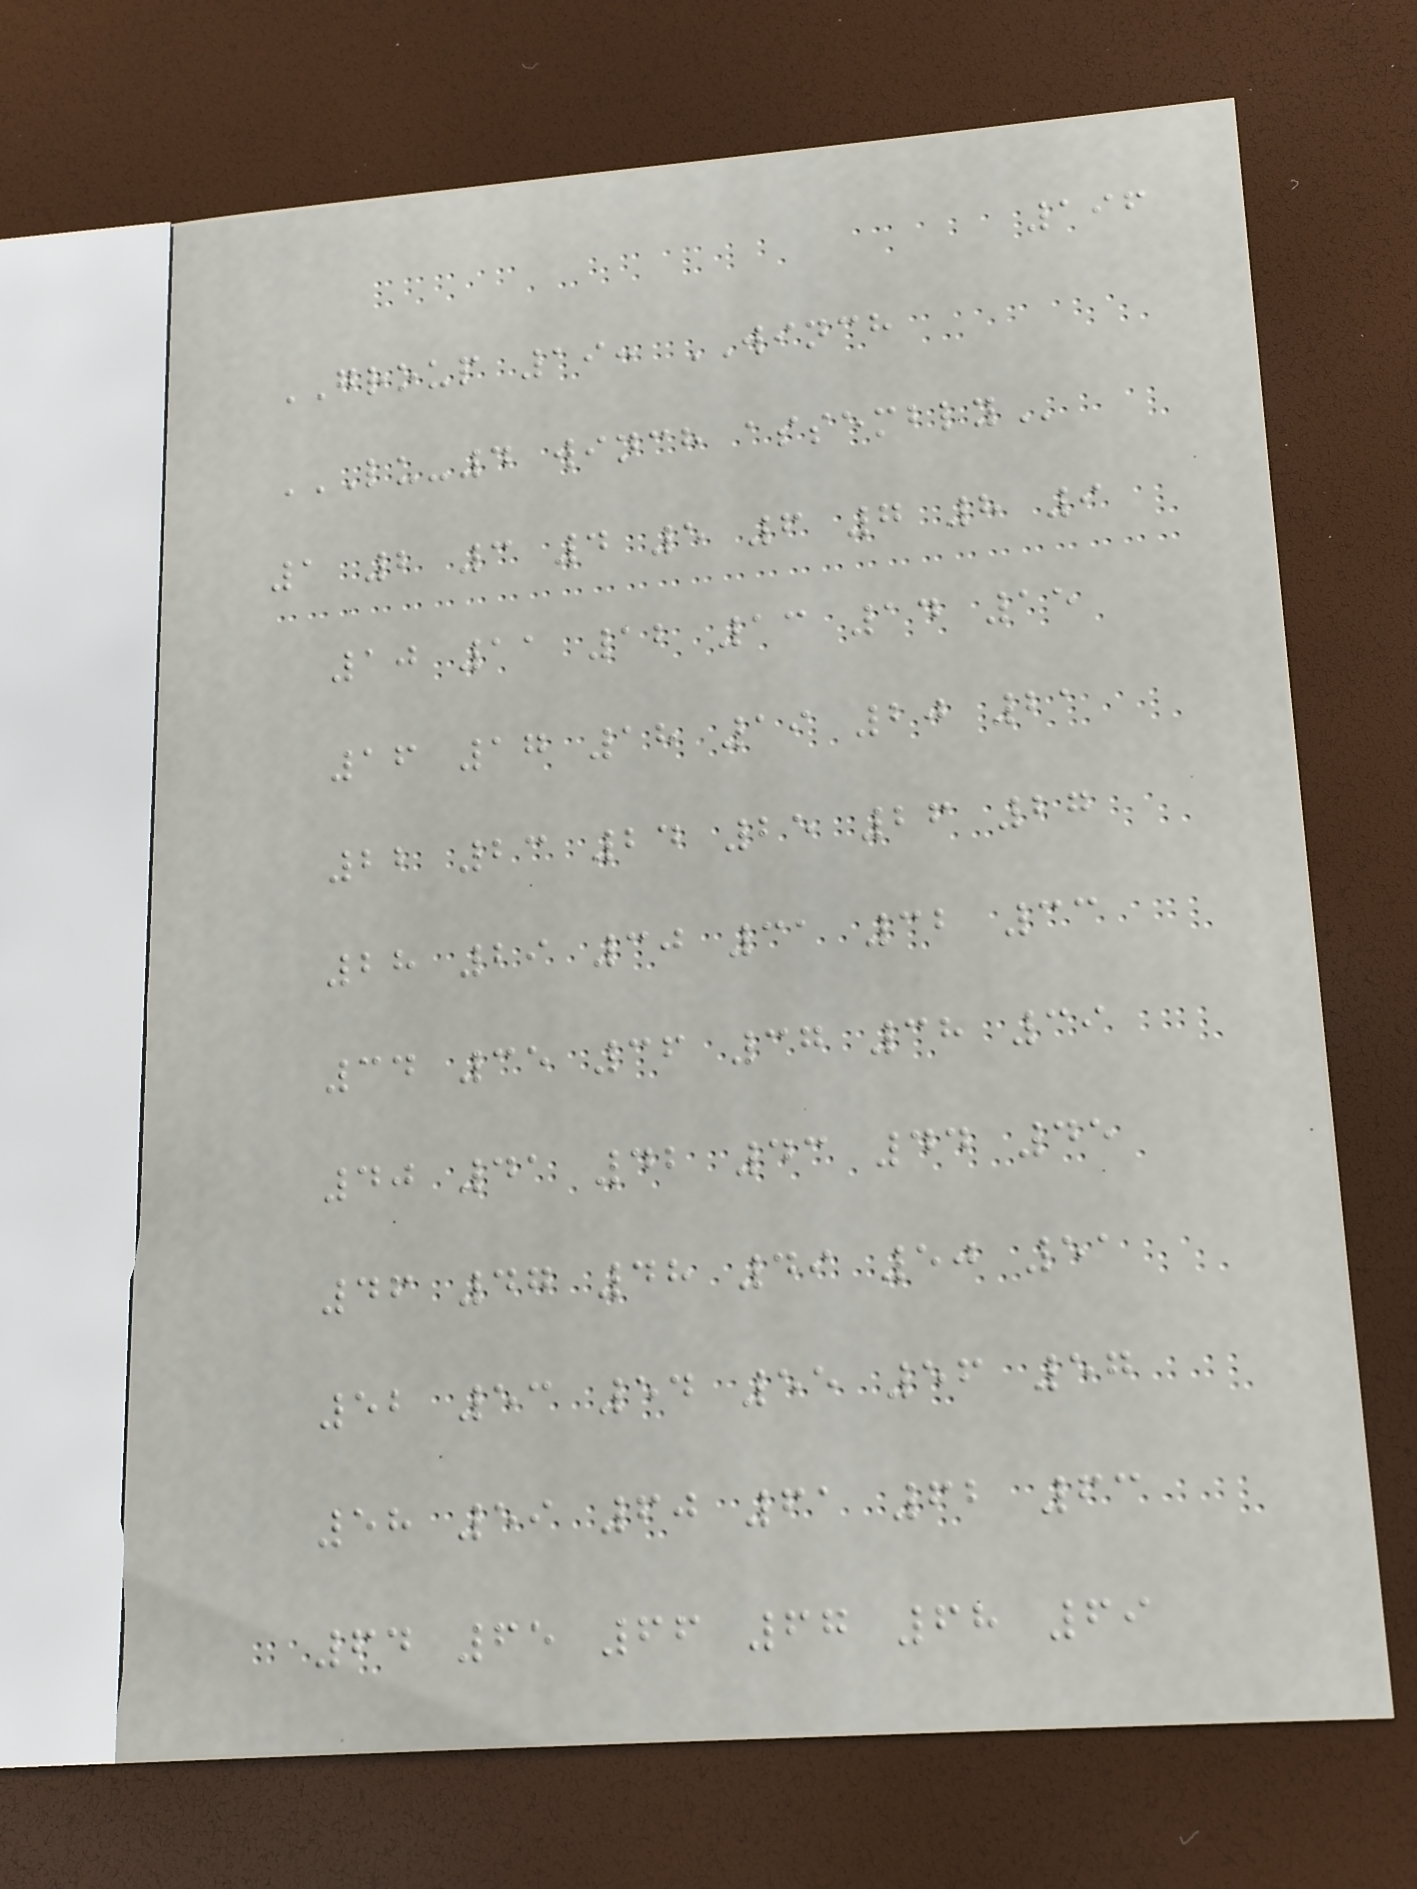196
GROUP 19: WINCH
LU-4 WINCH ASSEMBLY
1 2 3 4 5 6 7 8 9
10 11 12 13 14 15
16 17 18 19 20 21
22 23 24 25 26 27
28 29 30 31 32 33
34 35 36 37 38 39
40 41 42 43 44 45
46 47 48 49 50 51
52 53 54 55 56 57
58 59 60 61 62 63
64 65 66 67 68 69
